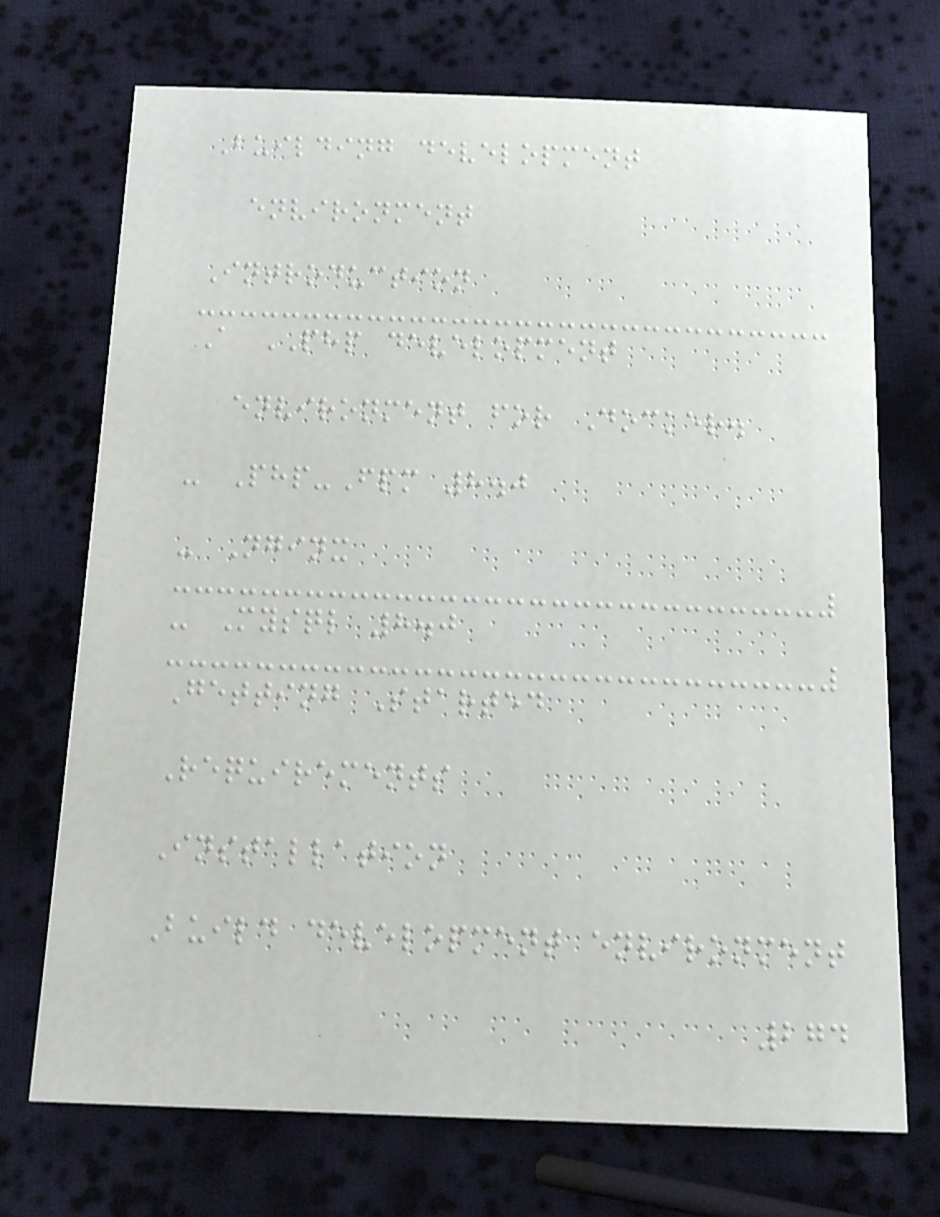Building development
environment
Introduction
A PHP development
environment for Docker.
- Php-Fpm 8.0
- Nginx
- Mysql 8.0
Getting Started
Requirements
Installation
Build development environment
274
